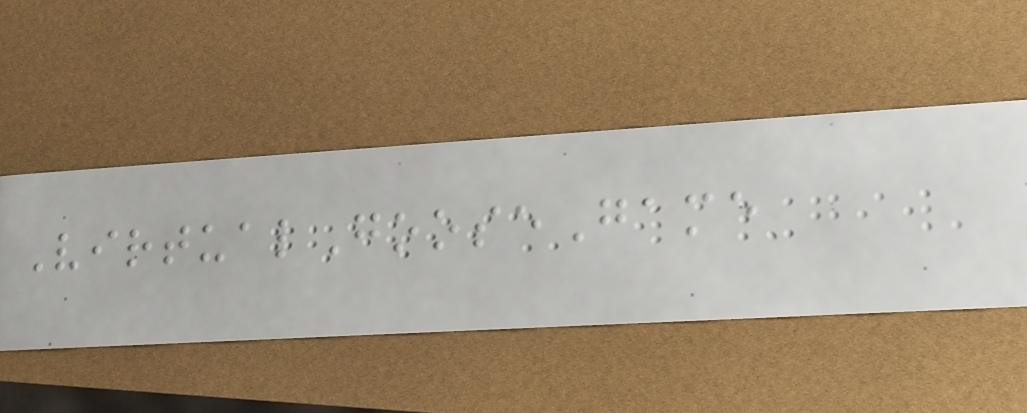VirtualGooseGame
